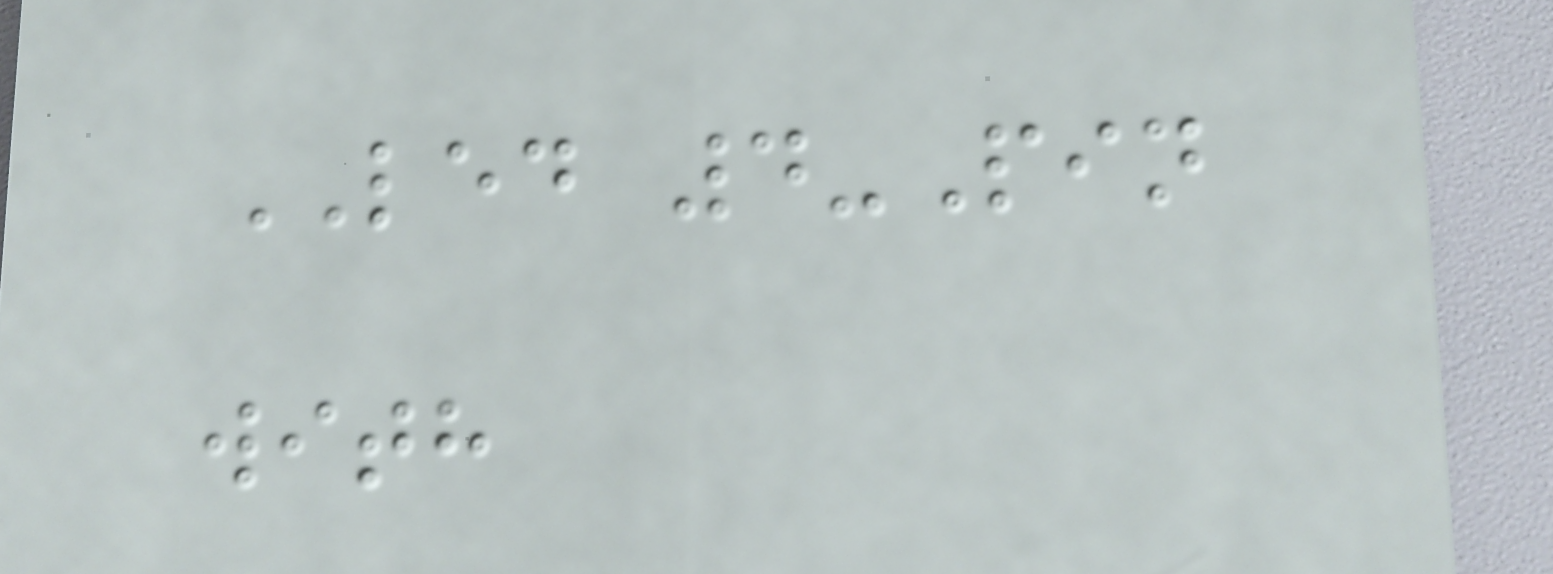LED 4-Pin
with
